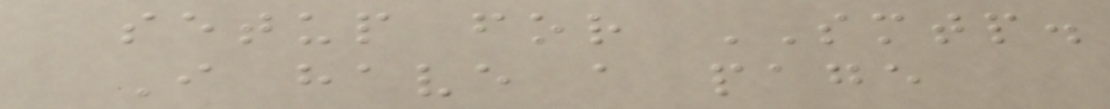setup for SMTP.
I have a page
